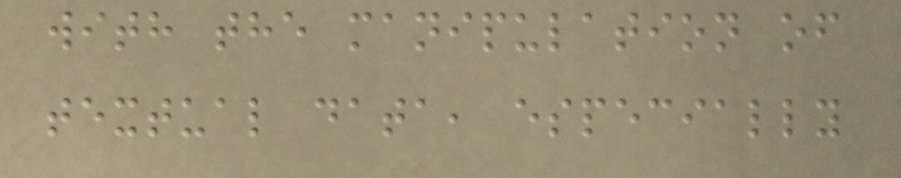with the manipulation of
textual data, especially
